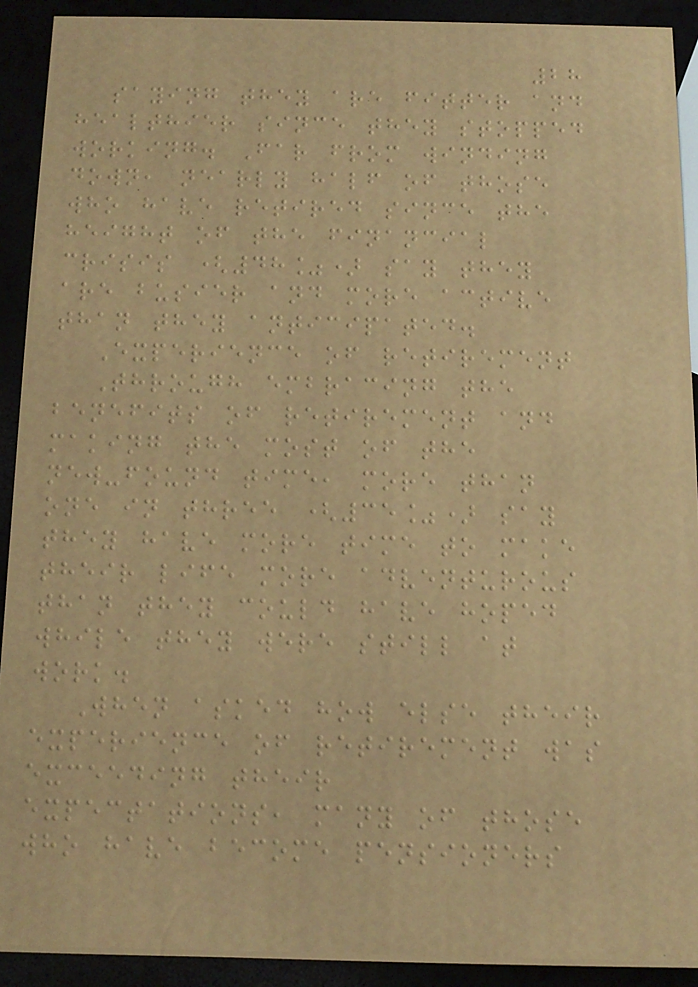28
saying they are fitter and
healthier since they stopped
working. Far from winding
down, nearly half of those
who have retired since the
height of the financial
crisis (48%) say they
are busier and more active
than they anticipated.
Experience of retirement
Through embracing the
benefits of retirement and
making the most of the
new-found time, more than
one in three (35%) say
they have more time to make
their life more adventurous
than they could have hoped
while they were still at
work.
When asked how else their
experience of retirement was
exceeding their
expectations, many of those
who have become pensioners
